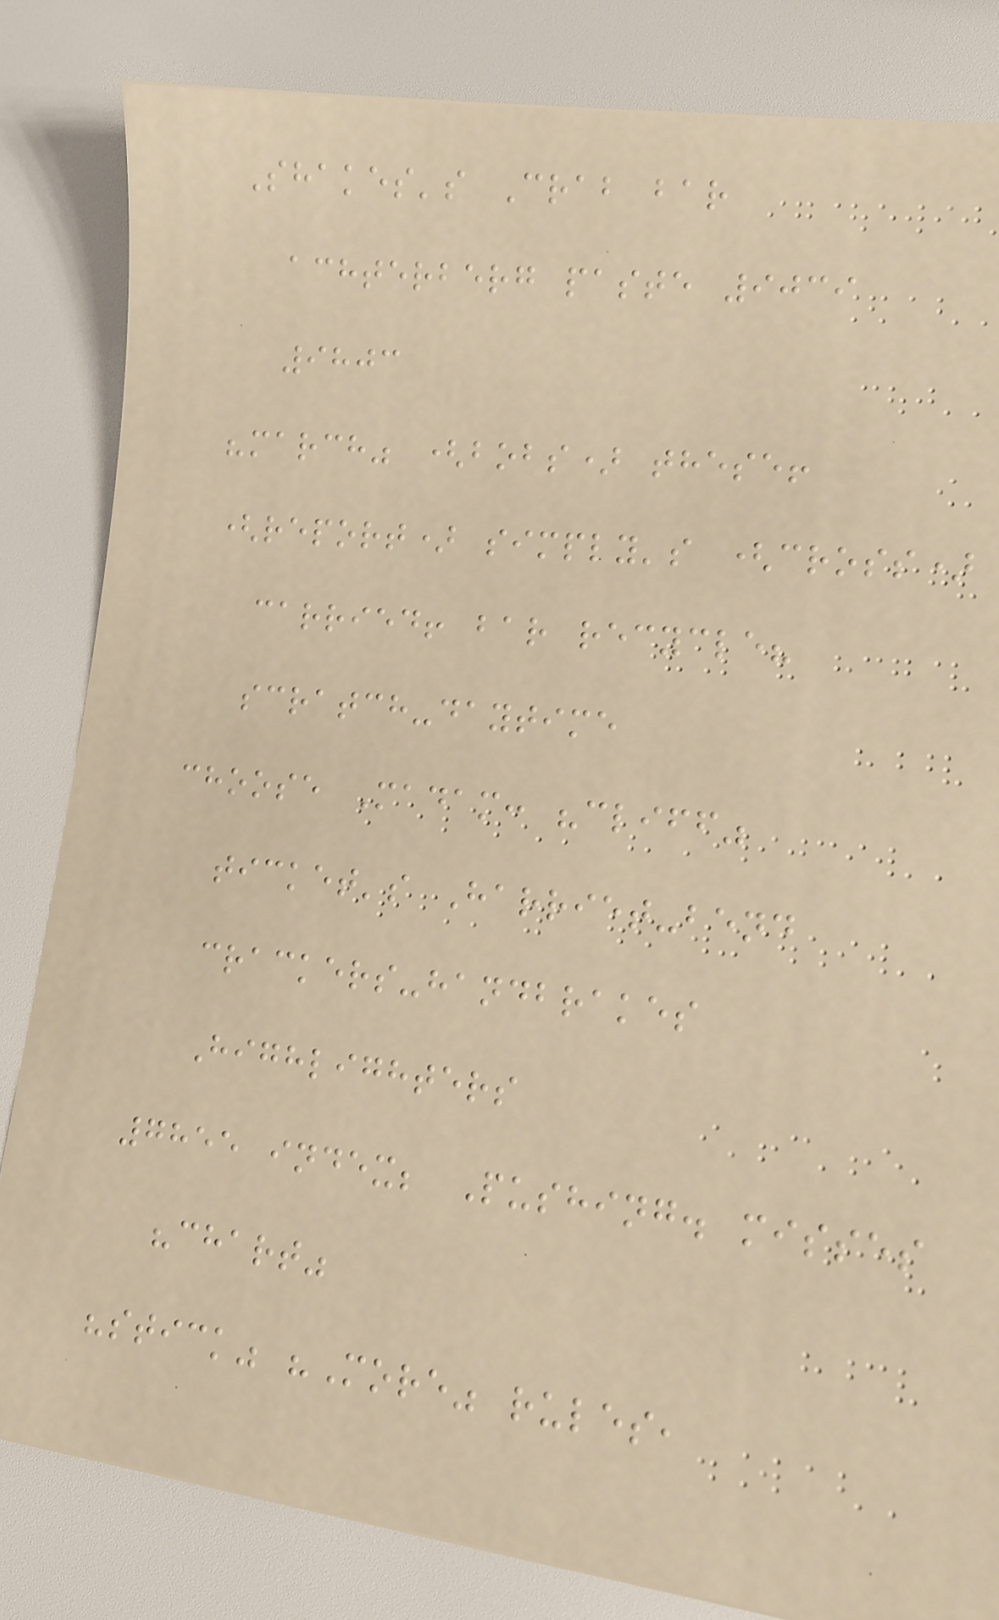Shakes's Crab bar
achterberg paste 9039
9803
"march" (bobs) these!
(report) simply's (cross)
carried! bar recycle?
scratch-daytime
choose Madam: "cliff"
ticket's Harriet-bend
crackers-handbrakes
Highlighters
7855 index; Pushing. misses
"chart"
"stick" "More" rules,
